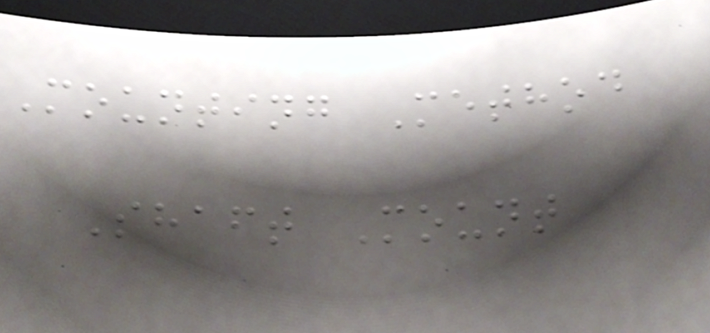Mounting Method
Shaft Mount
